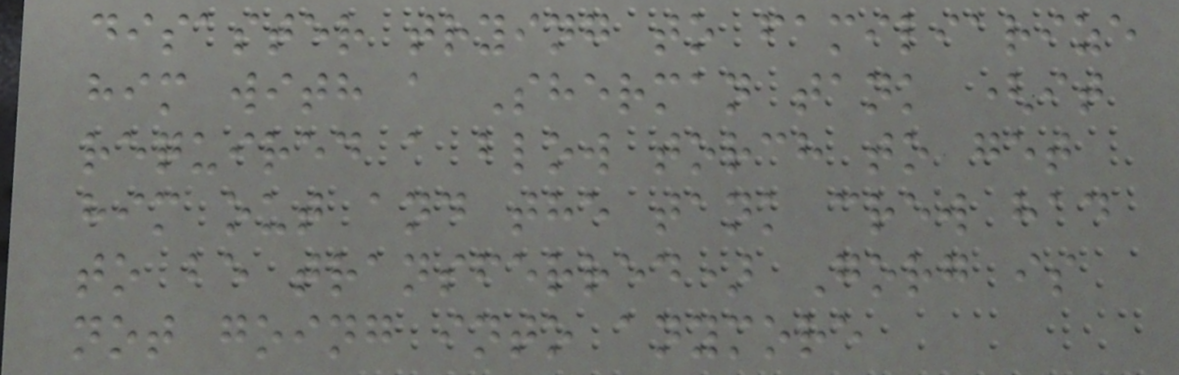disaster trying to familiarize
him with a Sherman tank (it
required a blow torch to get
him out and the tank crew had
to be transferred) Gorg is
not going into anymore
